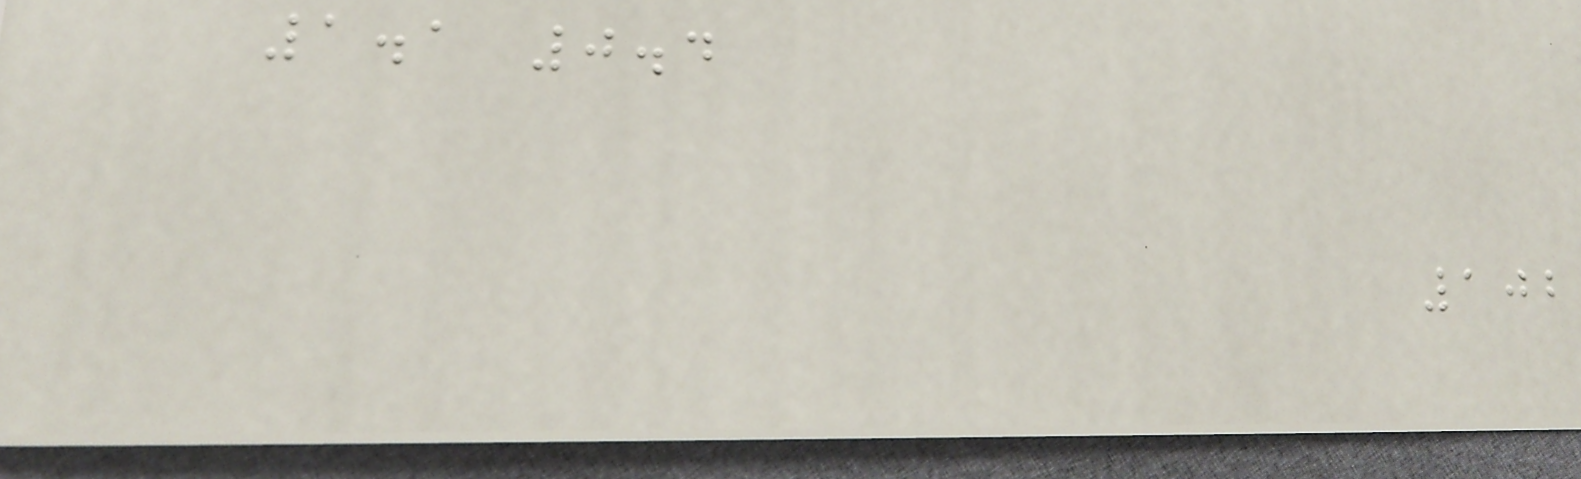1.1 0.4
102
